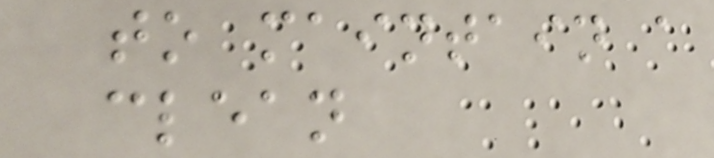to maintain a
clean
